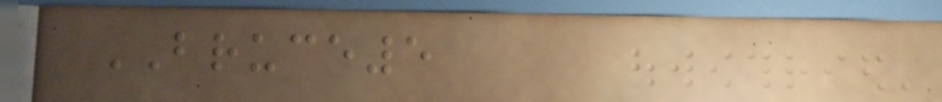BRUCE5
